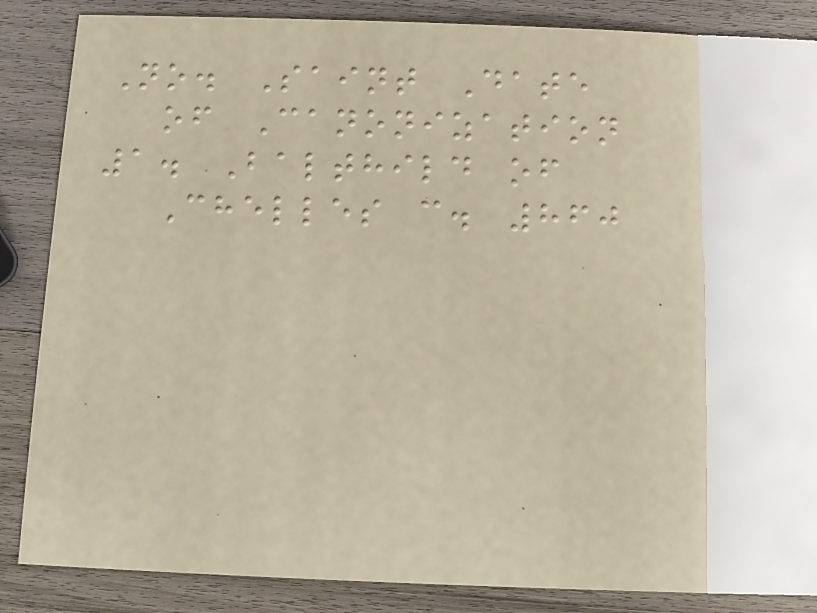No. Saint Date
of Canonization
1. Balthild of
Chelles c. 860
